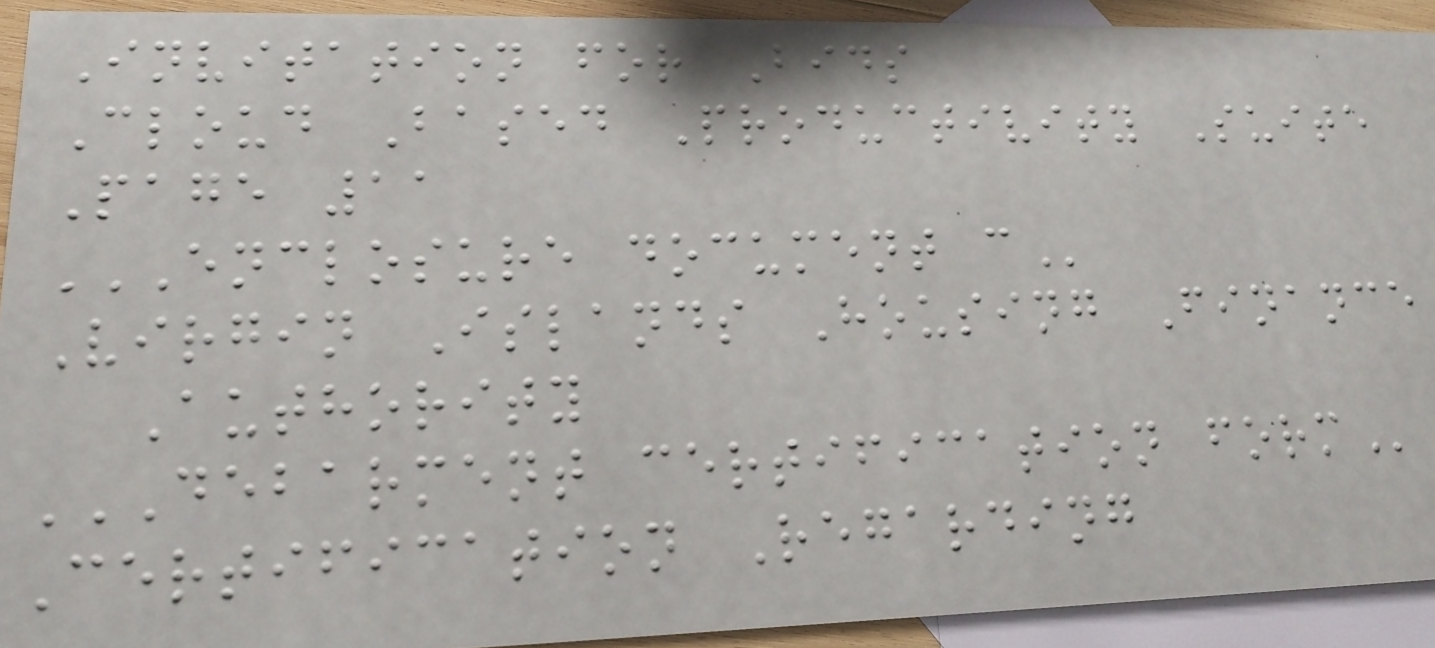Invitation for Bids
Cloud Based Productivity Suite
Page 11
ENCLOSURE DOCUMENT C
Virgin Islands Housing Finance
Authority
DEBARMENT CERTIFICATION FORM
Certification Regarding
